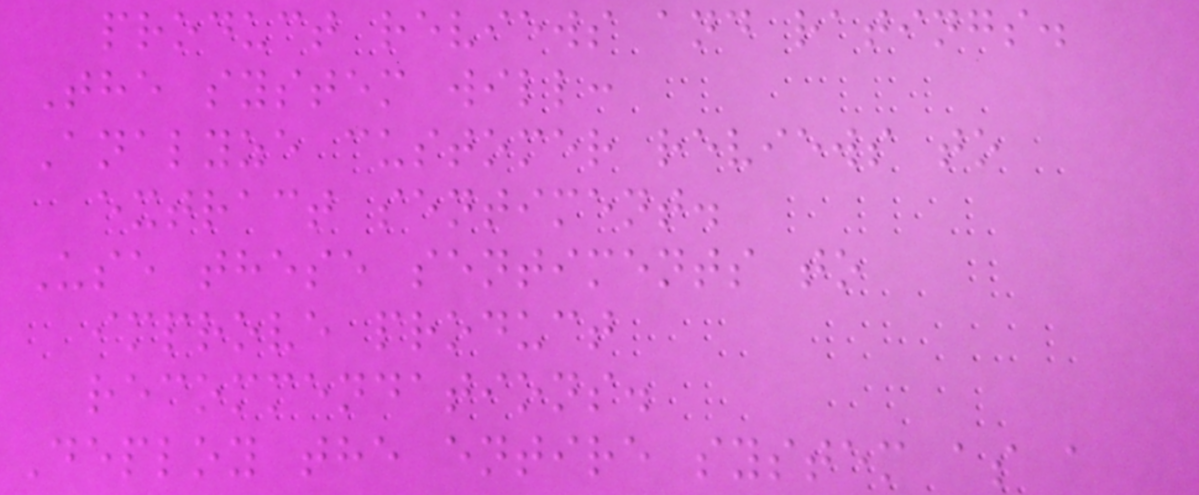product reviews and ratings.
The system will:
Analyze customer reviews to
extract sentiment.
Use these sentiments to
improve product
recommendations.
Deploy the entire system as a
